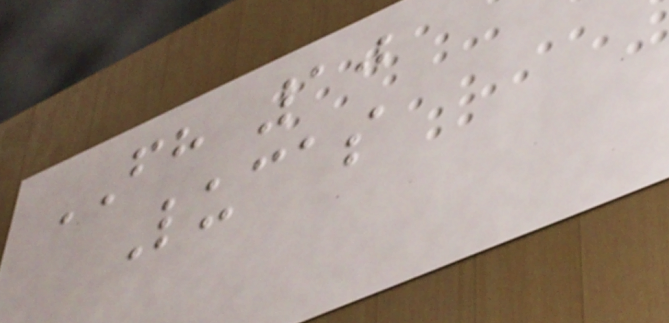FH 10
Lucas
